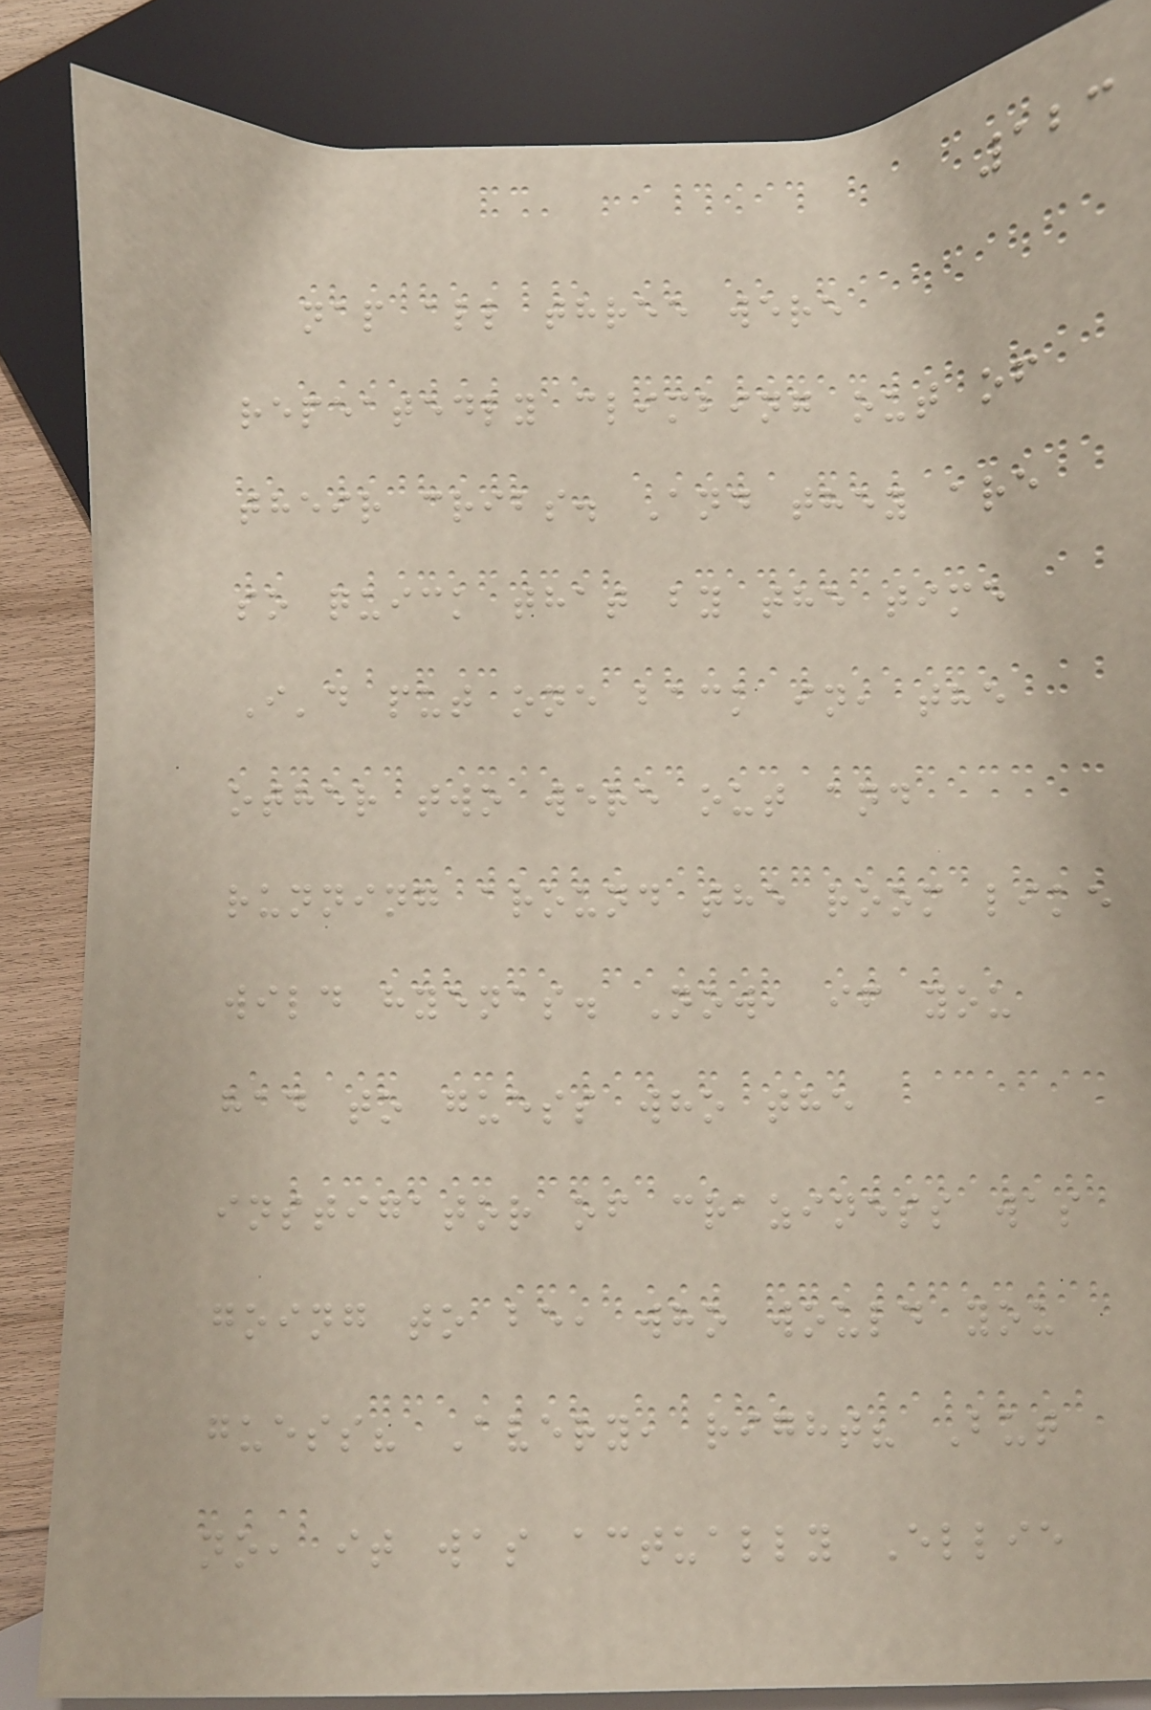123
nap all three were
repeatedly climbing out of
their cribs. And they are
so quick that by the time
I'd put one back in, the
other two were out and
running around the room like
wild hyenas. Now, if you
had to guess who the
instigator of craziness was
going to be, who would you
guess? Avery, right? But
no, it was actually Ellie
